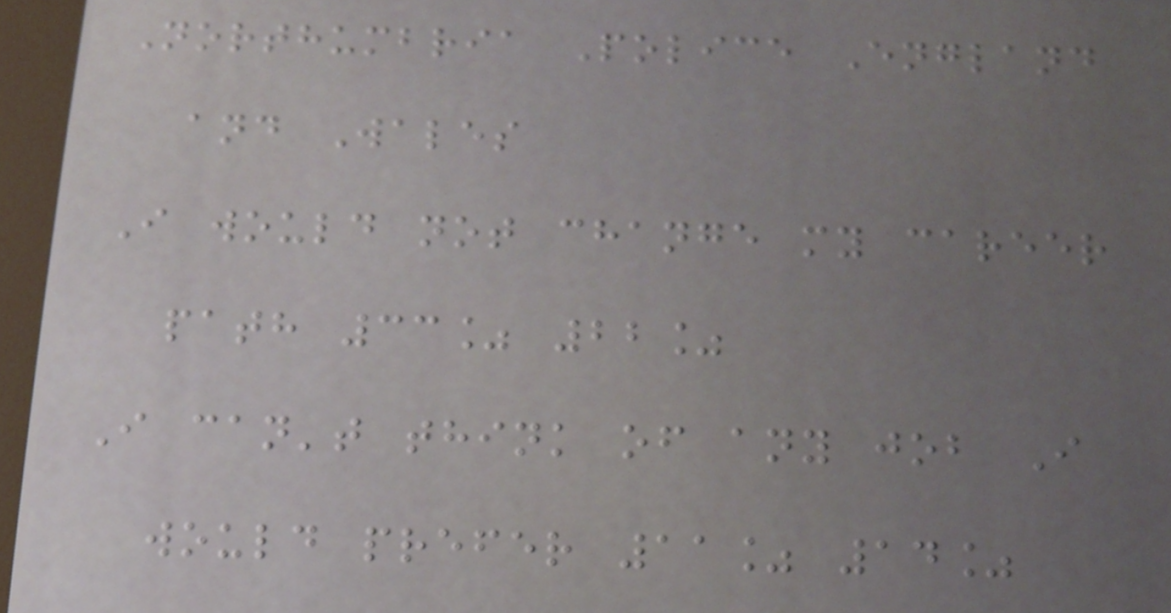Northumbria Police England
and Wales
I would not change my career
path 33% 22%
I can't think of any job I
would prefer 11% 14%
